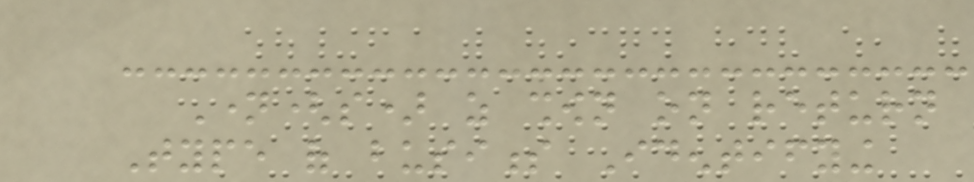Name(s) as shown on return
Type of business Identifying
